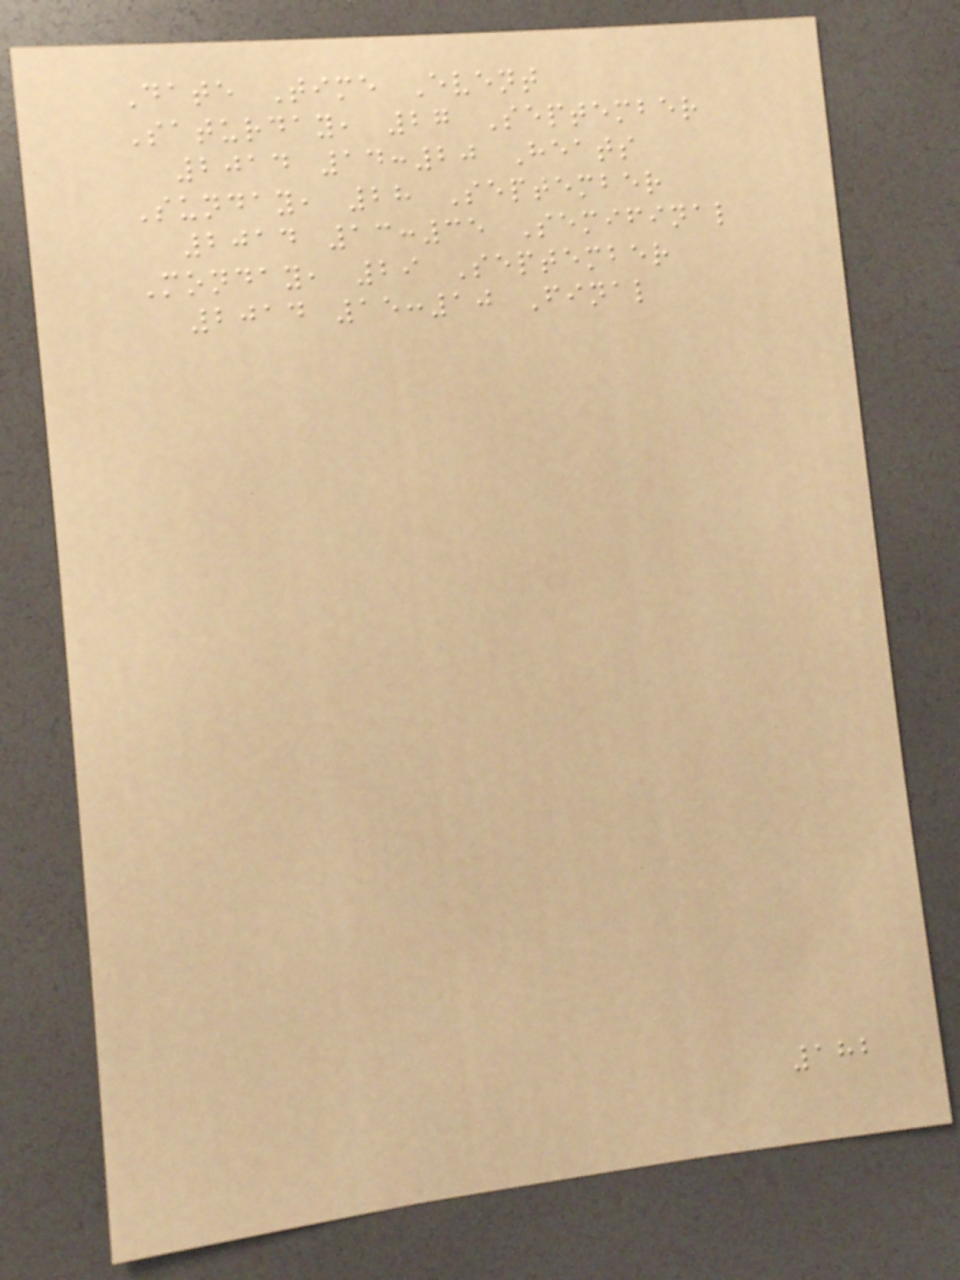Date Time Event
Saturday, 27 September
2014 14:20 Heats
Sunday, 28 September
2014 13:35 Semifinal
Monday, 29 September
2014 15:10 Final
182
